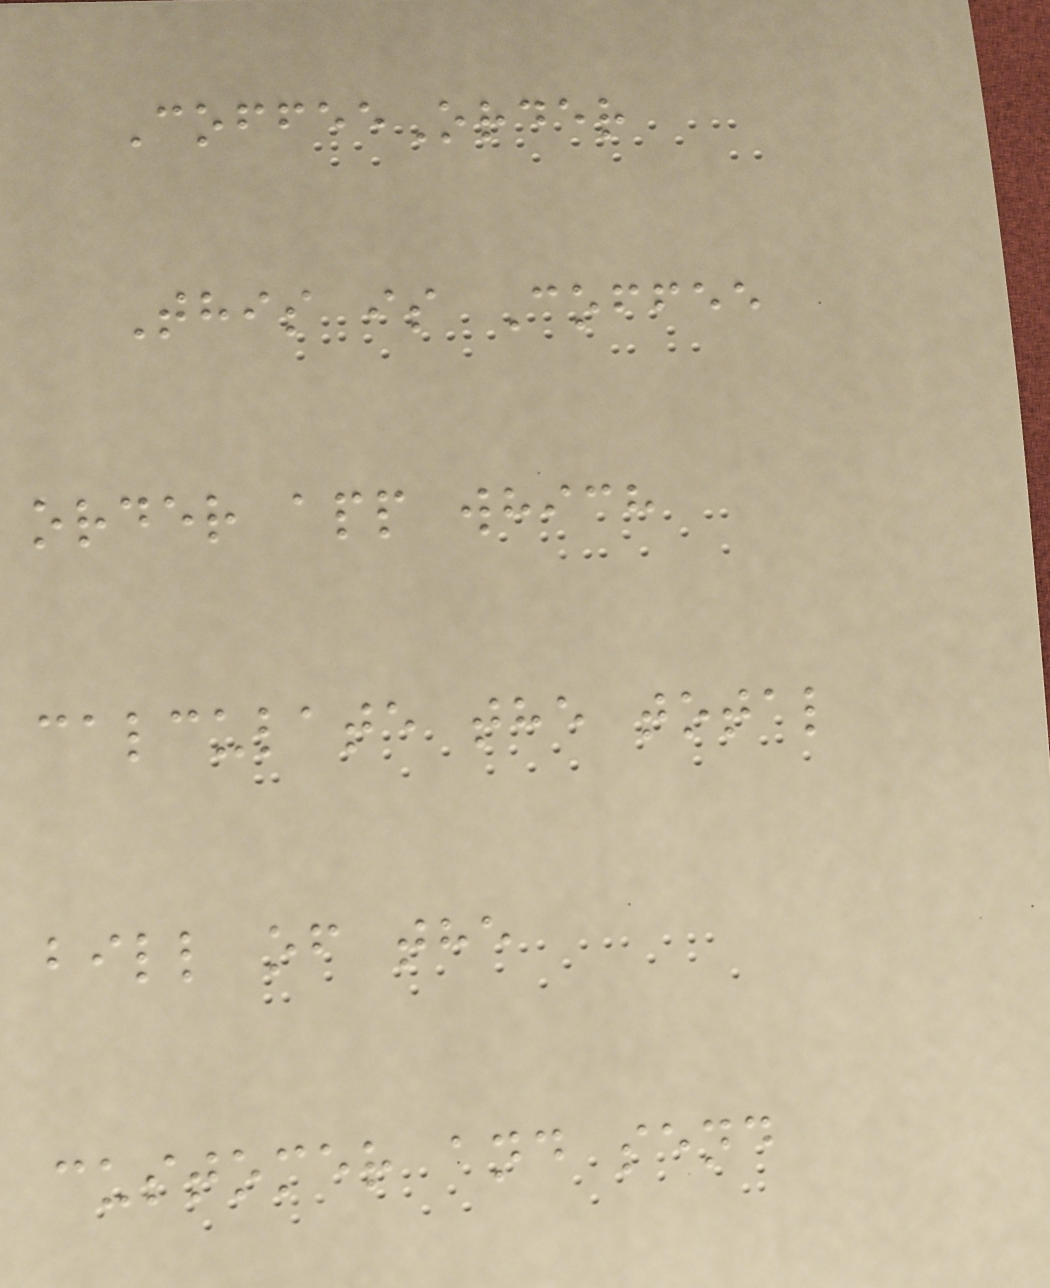CoffeeOrder
This is Coffee
order app which
calculate the total
bill of the
customer and send
